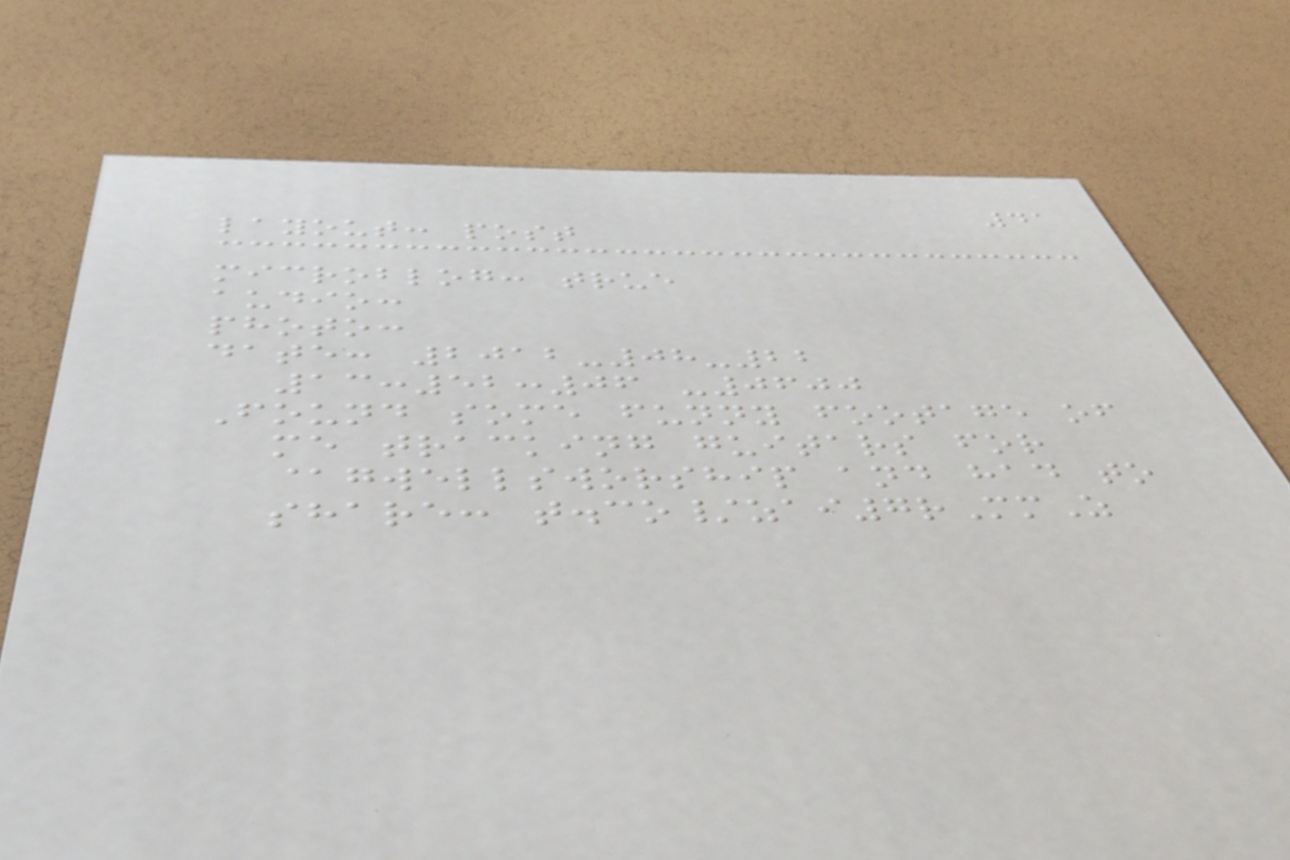41
layout: post
microblog: true
audio:
photo:
date: 2012-08-22
13:52:06 -0600
Found some funny footage of
me tracking guitars for
@gwellsworship and had to
share: t.co/zai7rMmZ
